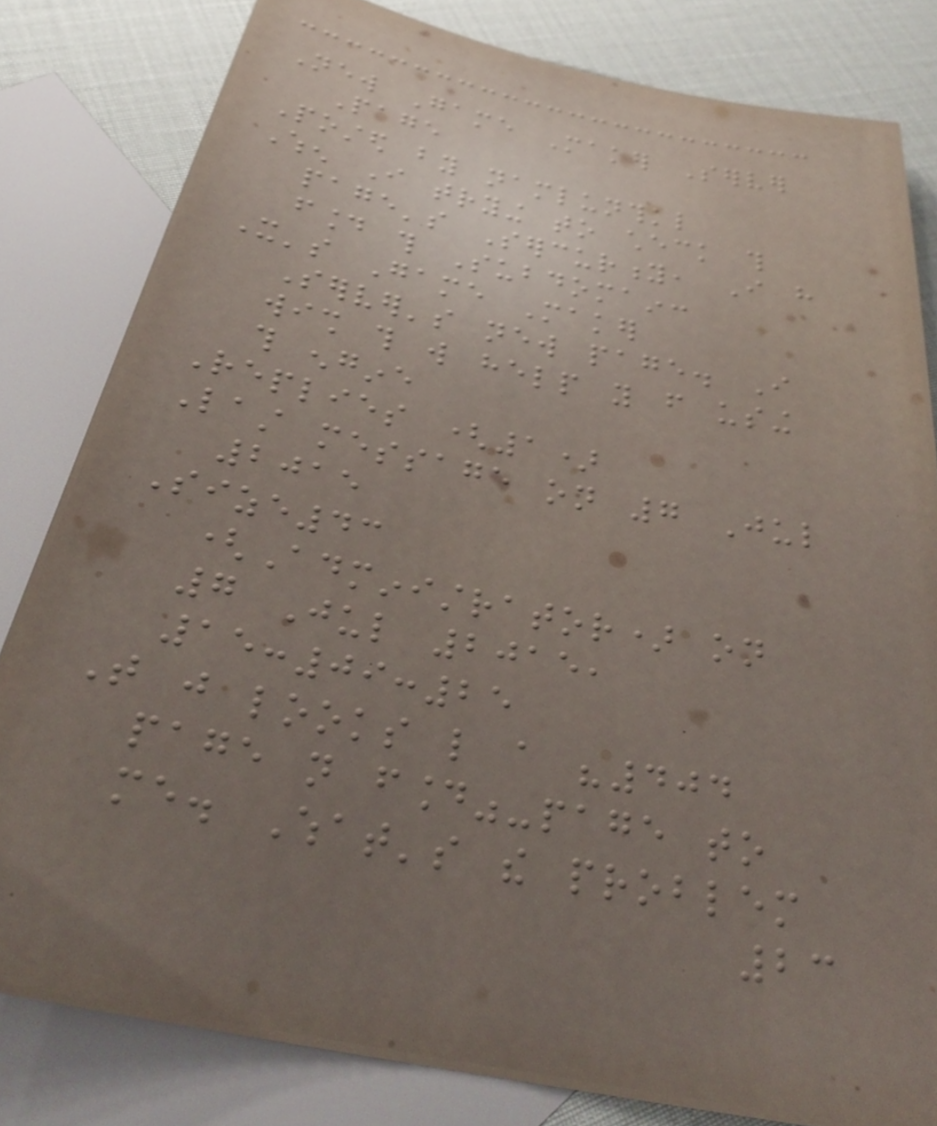New Game Maker Server
Page
Posted by namlunthkl
When I trying to check this
page's Sercurity, I have
found this Subdomain:
It's Game Maker
Server's new page. I
wish this will help you from using
this engine
Replies (1)
Last message on 7 Jul
2015
Size43
(Administrator) on
7 Jul 2015,
15:09:25
That just looks like a "404
page not found"-page to
me. What's the problem
23
